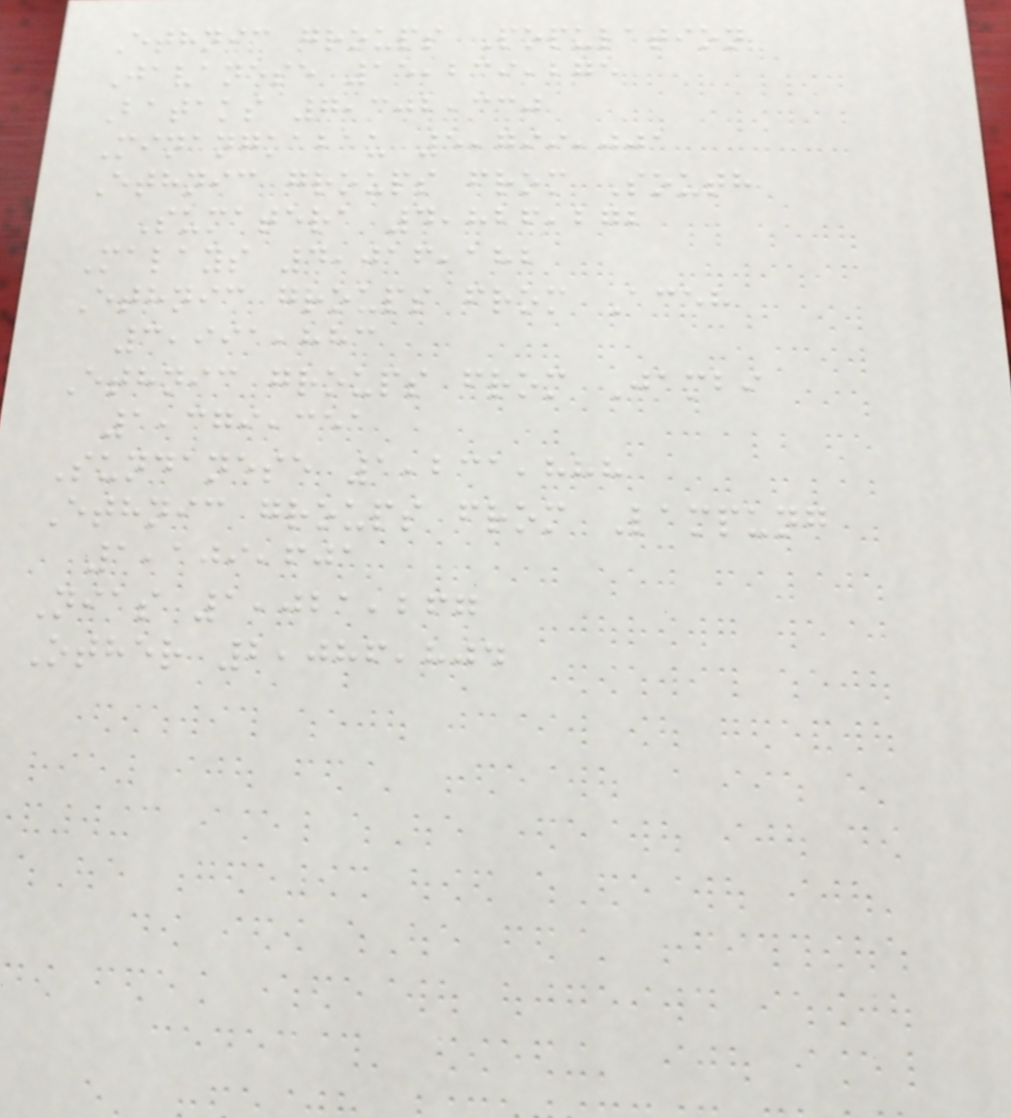Ethnic groups Population
Javanese 15,239,275
Bataks 7,302,330
Minangkabau 5,799,001
Ethnic groups from South
Sumatera 4,826,272
Malays 4,016,182
Ethnic groups from Aceh
3,991,883
Ethnic groups from Jambi
1,379,351
Sundanese 1,231,888
Ethnic groups from Lampung
1,109,601
Nias 1,021,267
Other 2,086,804
